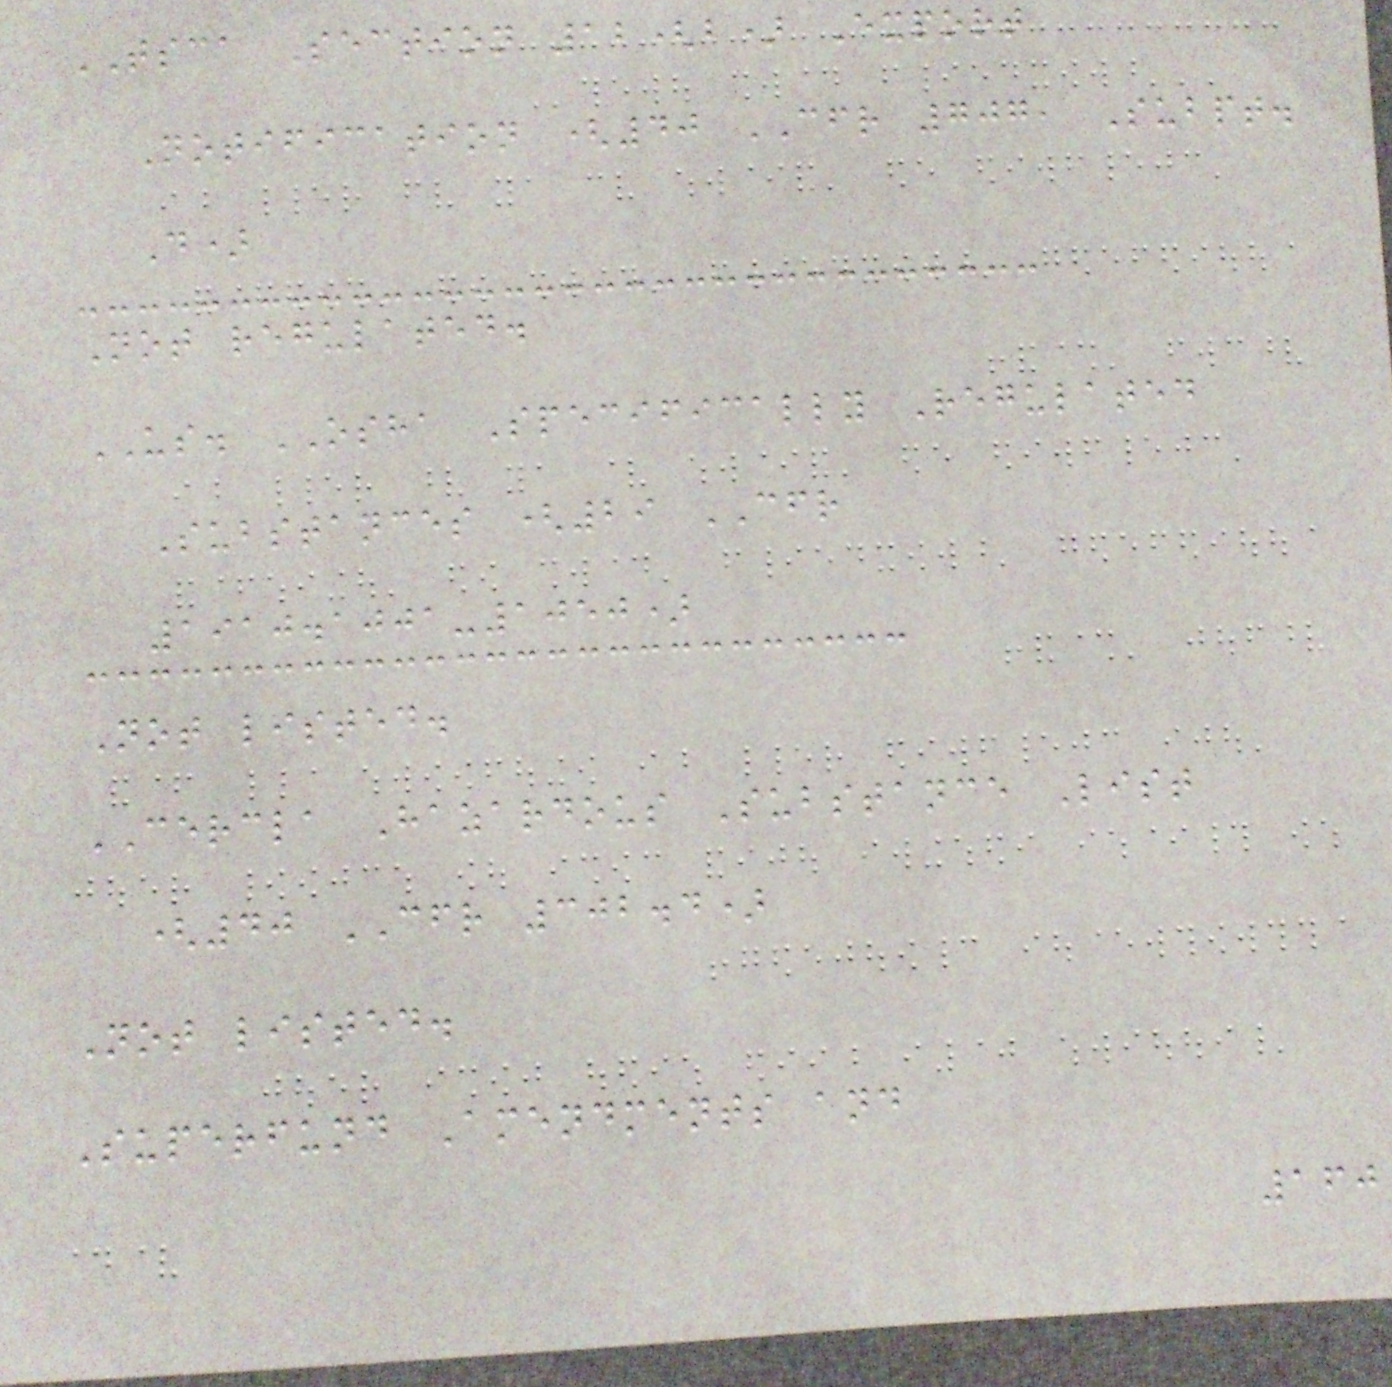TSCA Section 12(b) Export
Notification (40 CFR 707, Subpt.
D)
Not regulated.
US. OSHA Specifically Regulated
Substances (29 CFR
1910.1001-1050)
Not listed.
CERCLA Hazardous Substance List
(40 CFR 302.4)
Not listed.
Superfund Amendments and
160
